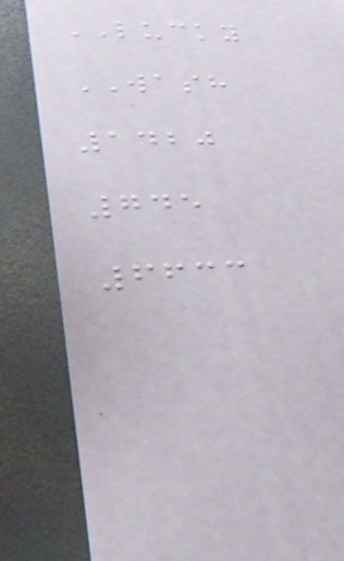LUCKY
WASH
1420
745
6633
